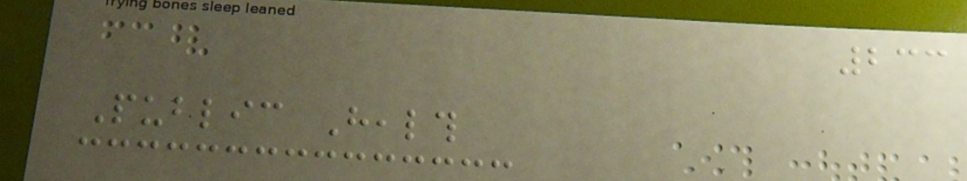233
Public Health
